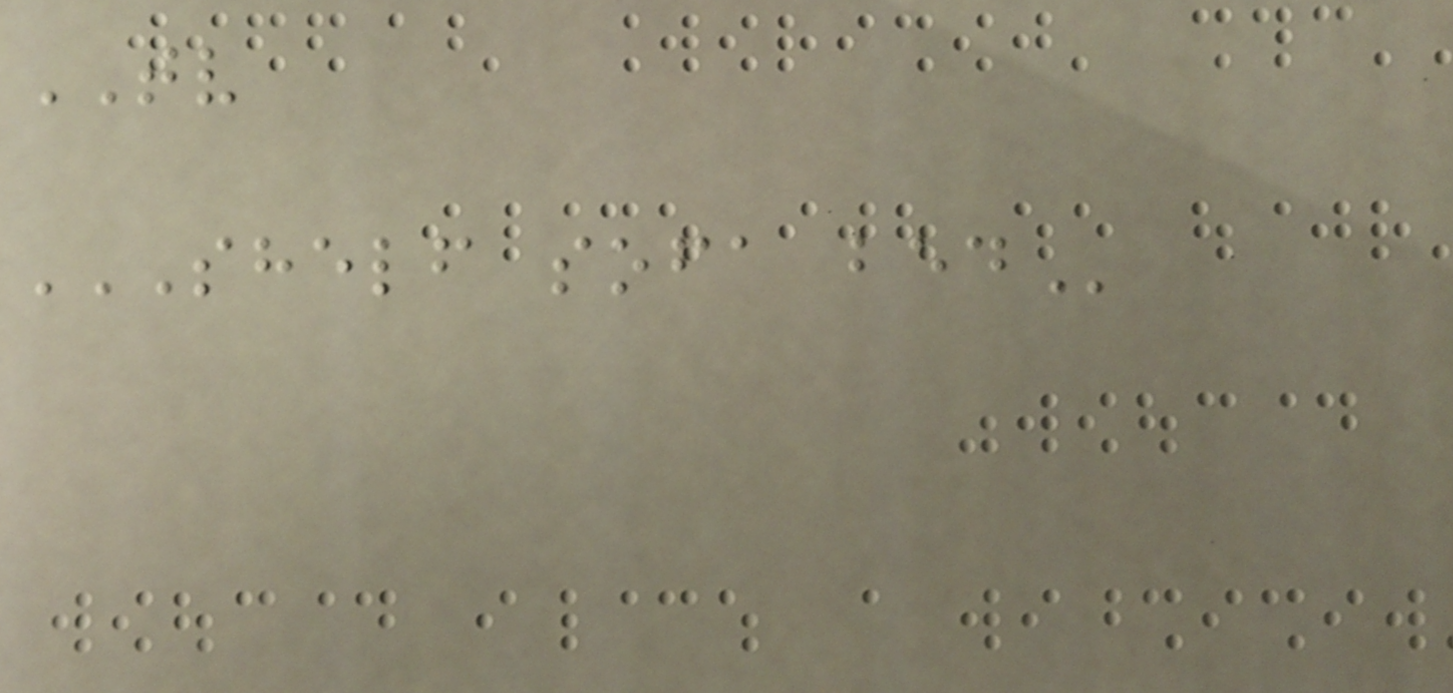TV
SHELF SOFA BED
